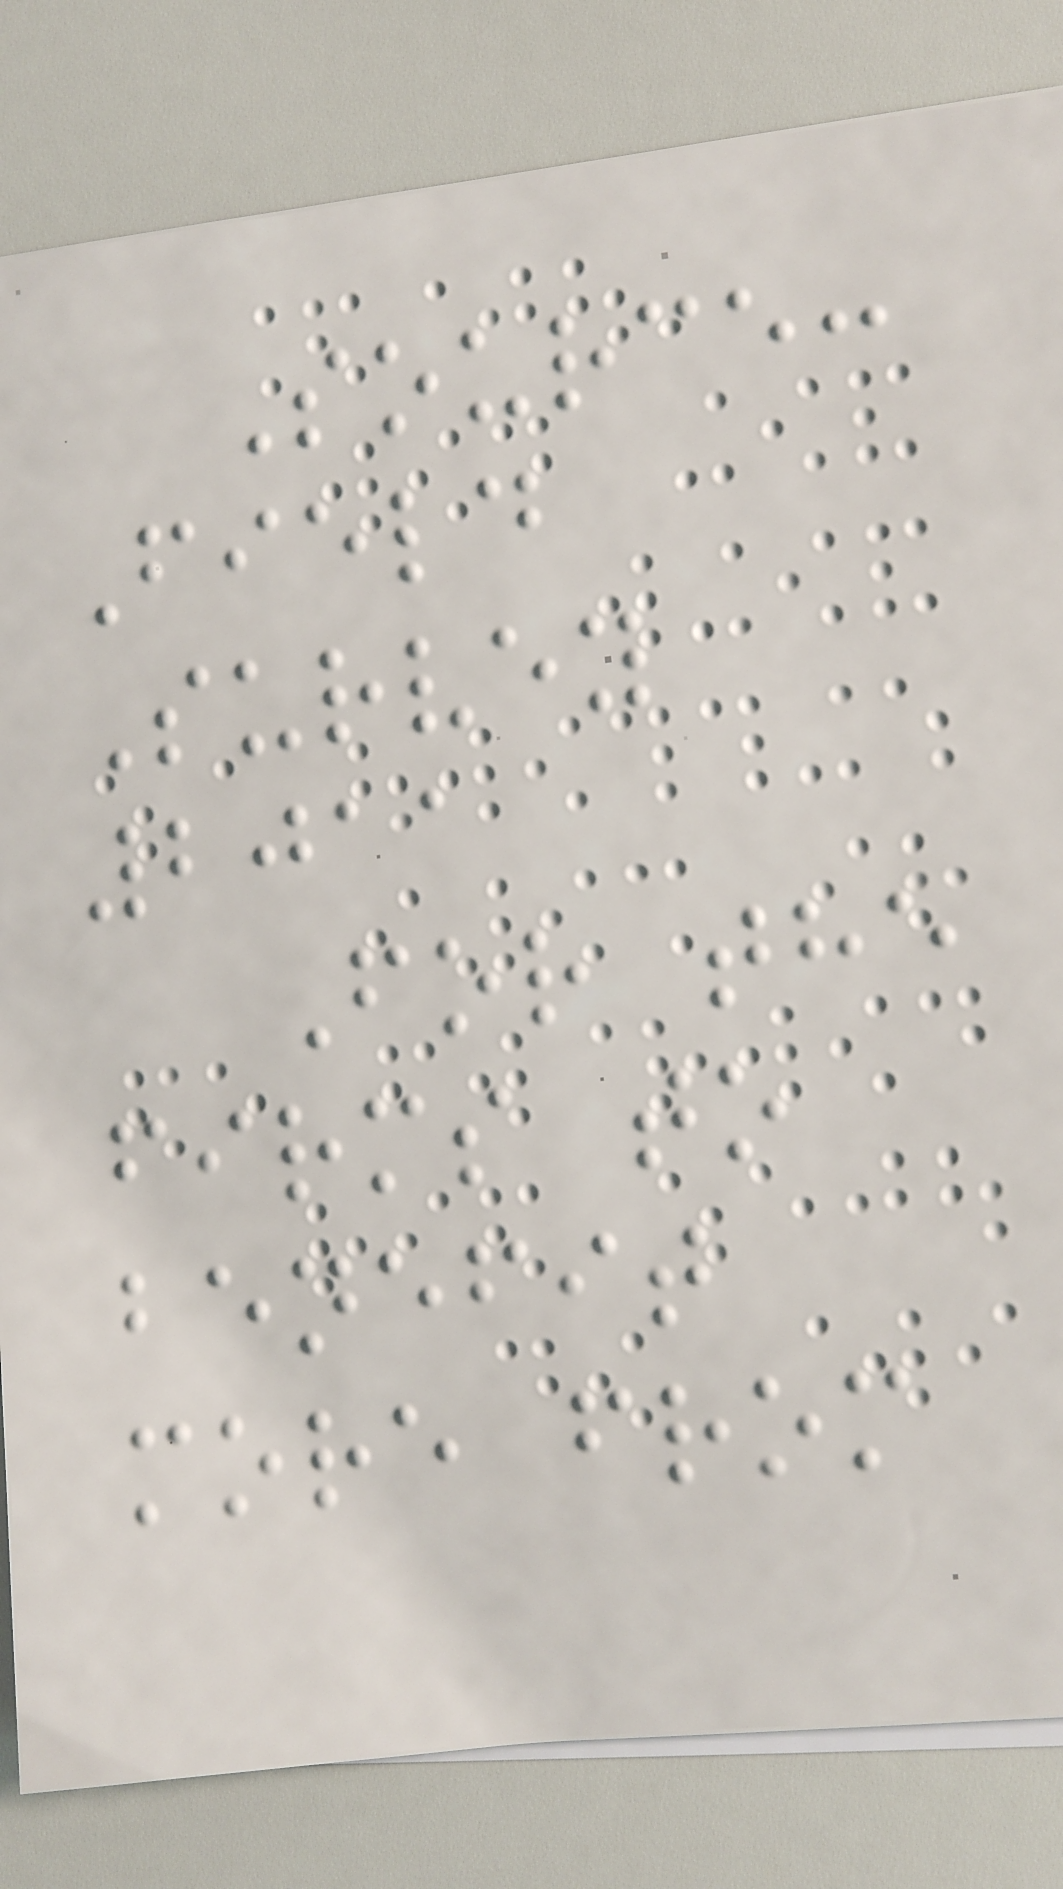Source:
Field
Survey
2011
For the
firms to
benefit
more from
